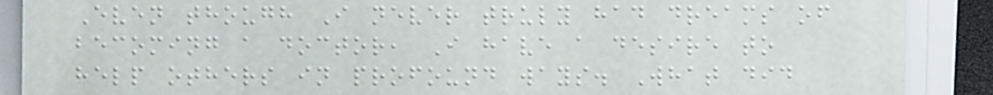Even though I never truly had dreams of
becoming a doctor, I have a desire to
help others in profound ways. What did
